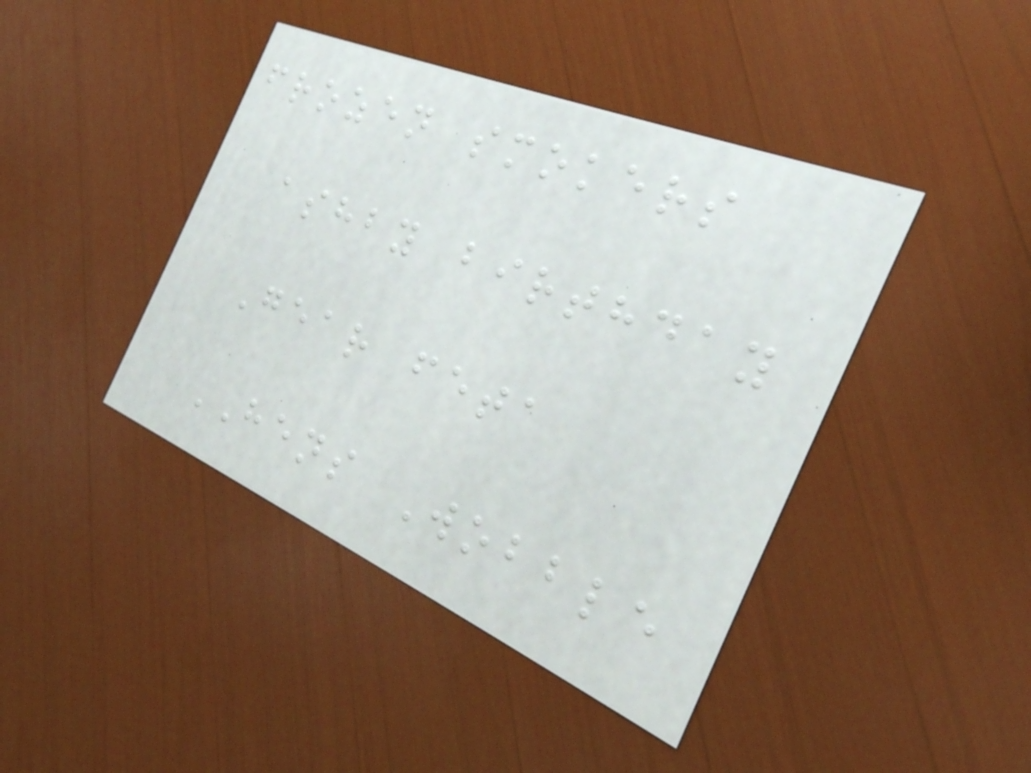frozen smokers
ashby birthday
Gear feta
HENS Wobble
